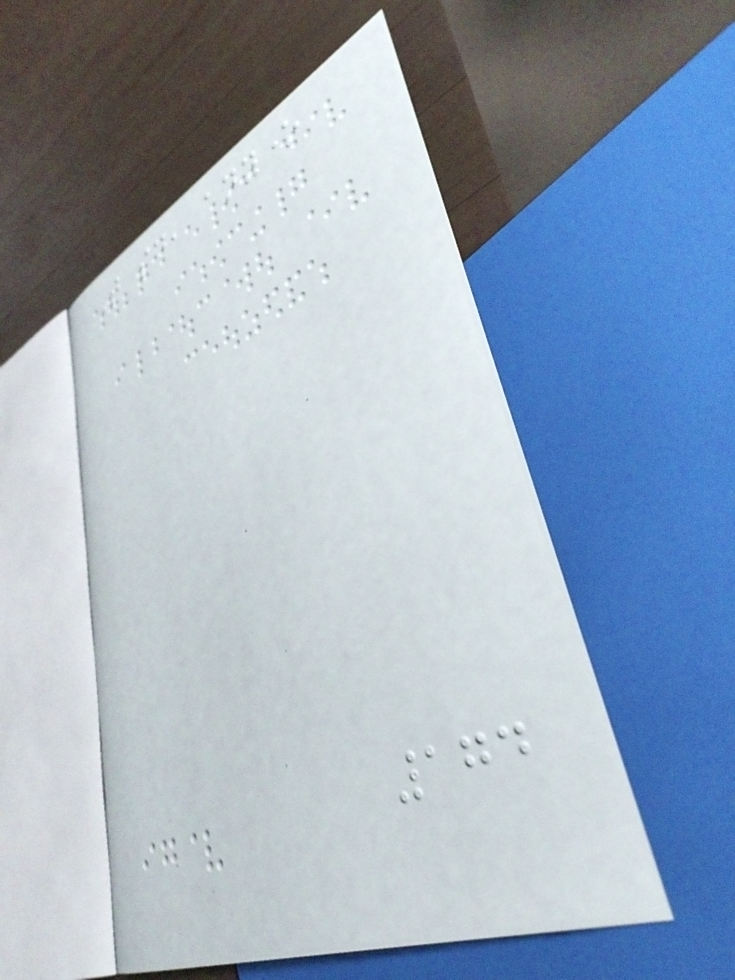That said, anyone
174
